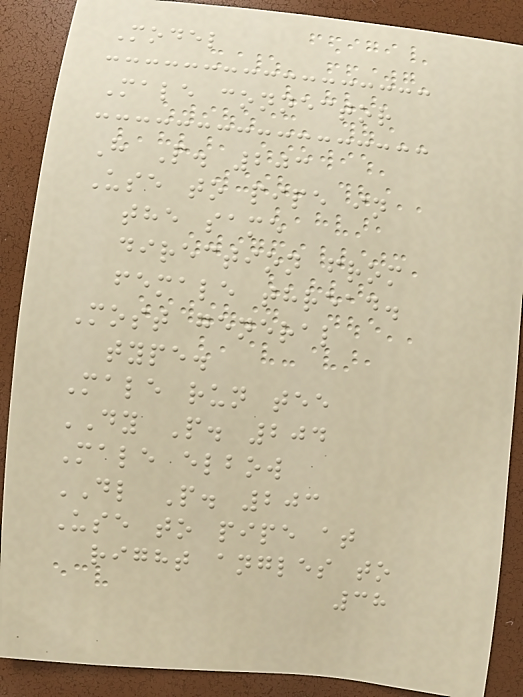Model
Male connector
H P. 203
Use to pipe in
the same
direction from
female thread.
Most general
type.
Male run tee
DY P. 204
Male elbow
DL P. 203
Use to pipe at
right angles to
38
